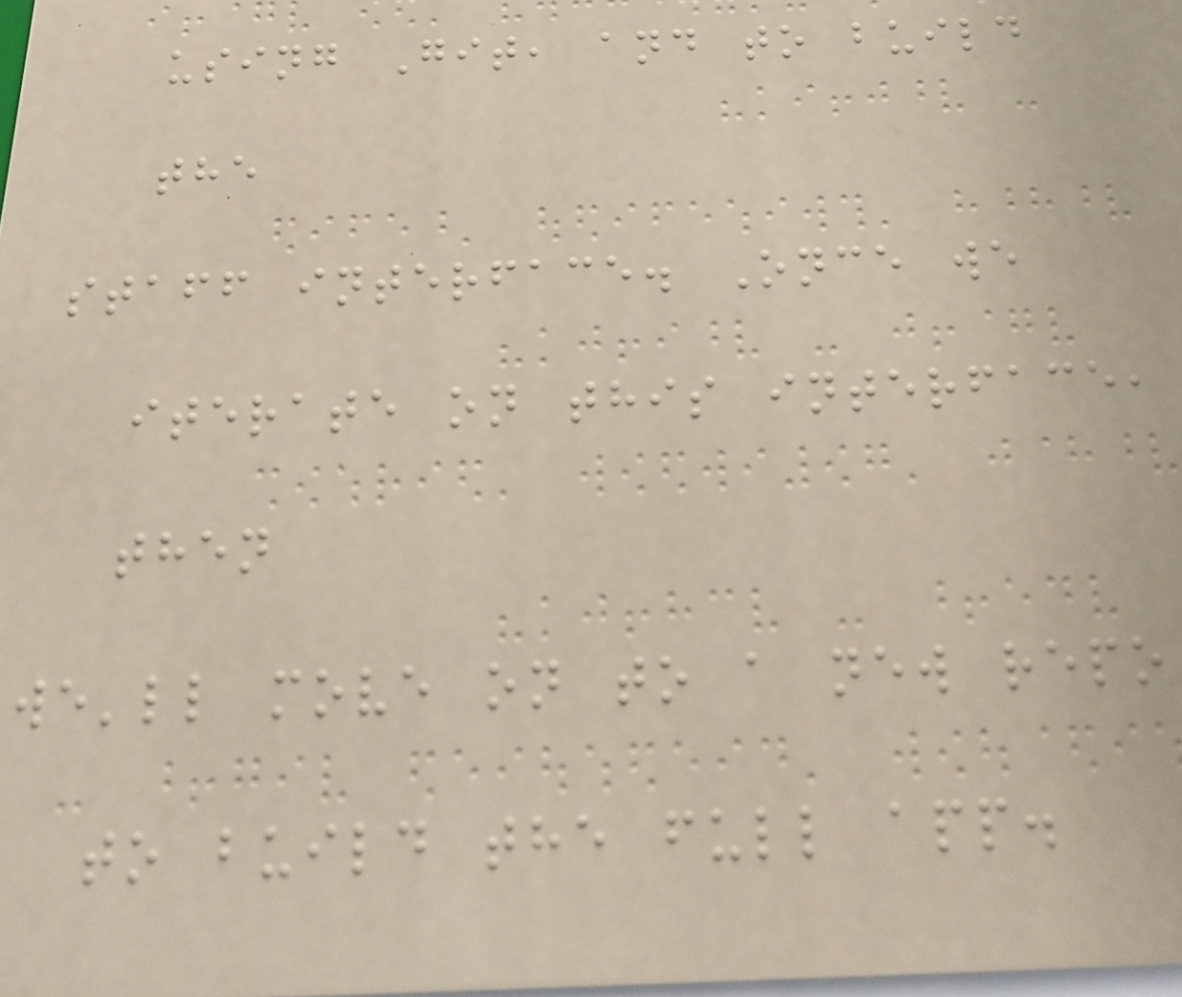using Git, and to build
the
staff interface. Once we
iterate on this interface,
then
we'll move on to a new repo
to build the full app.
